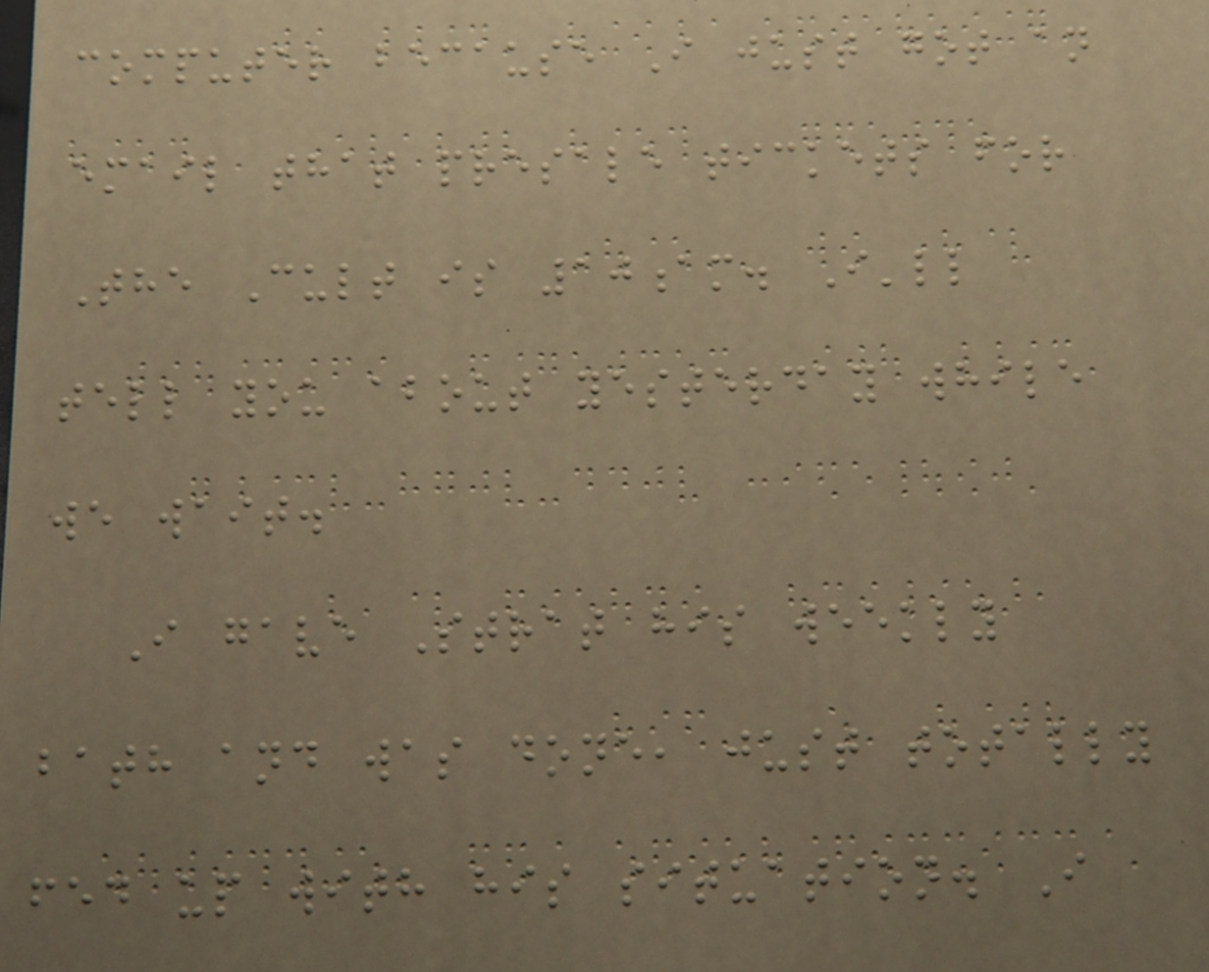computer because I just got an
email that presale tickets for
The Cult is 10am. I'll
tell you about yesterday while
we wait.
I gave Strat his weekly
bath and was done, just totally
fed up with his situation. I
